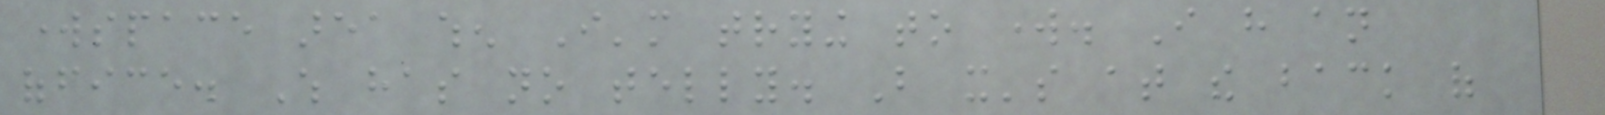workspace area when I'm trying to work. I have an
office. Which has no telly. But it's at the back of
